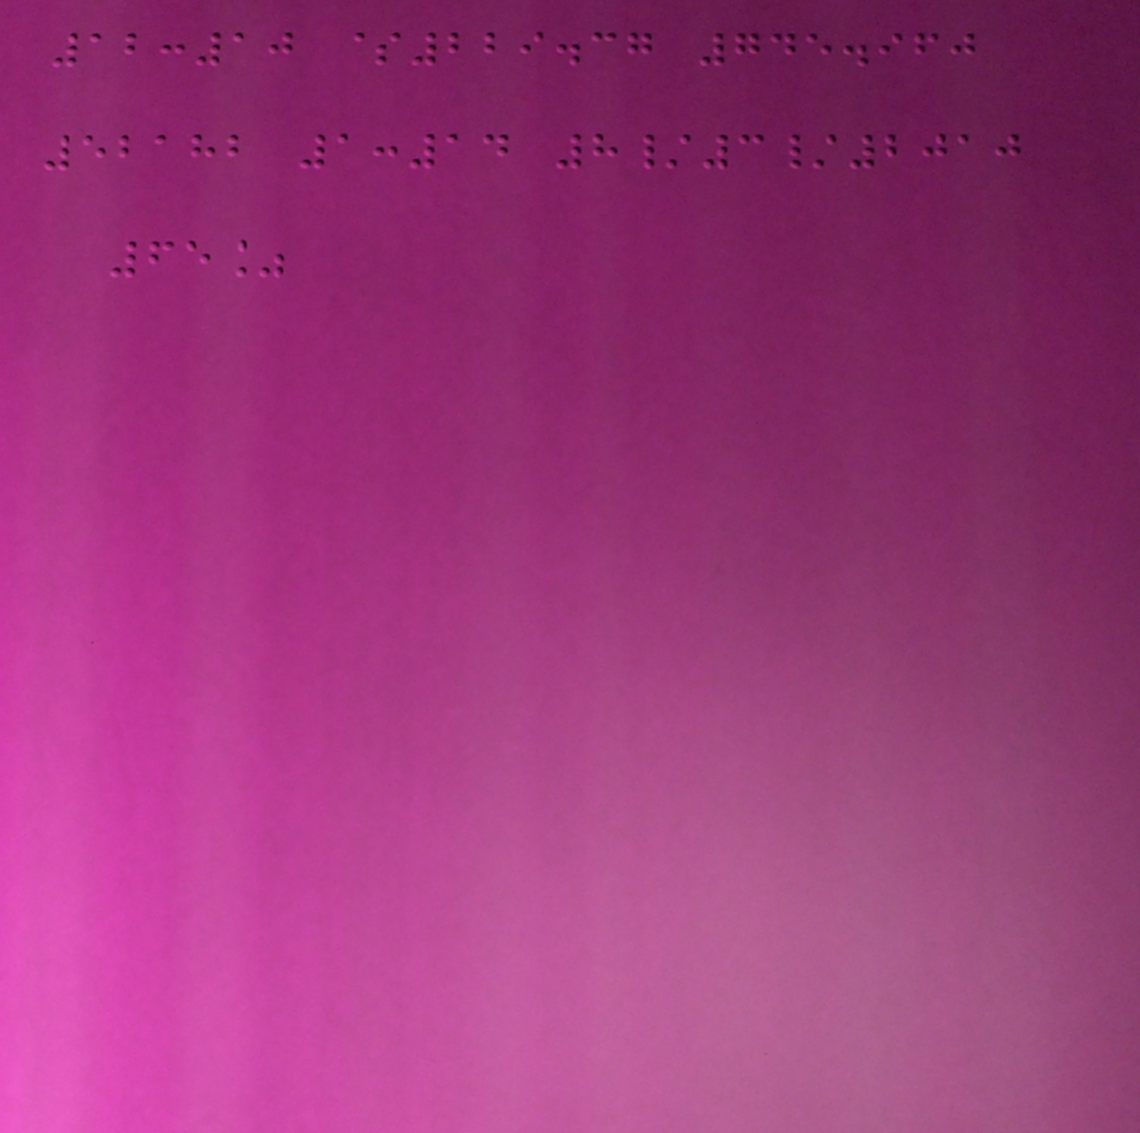12:10 $229.37 745.960
52182 1:14 8/3/2010
65%
